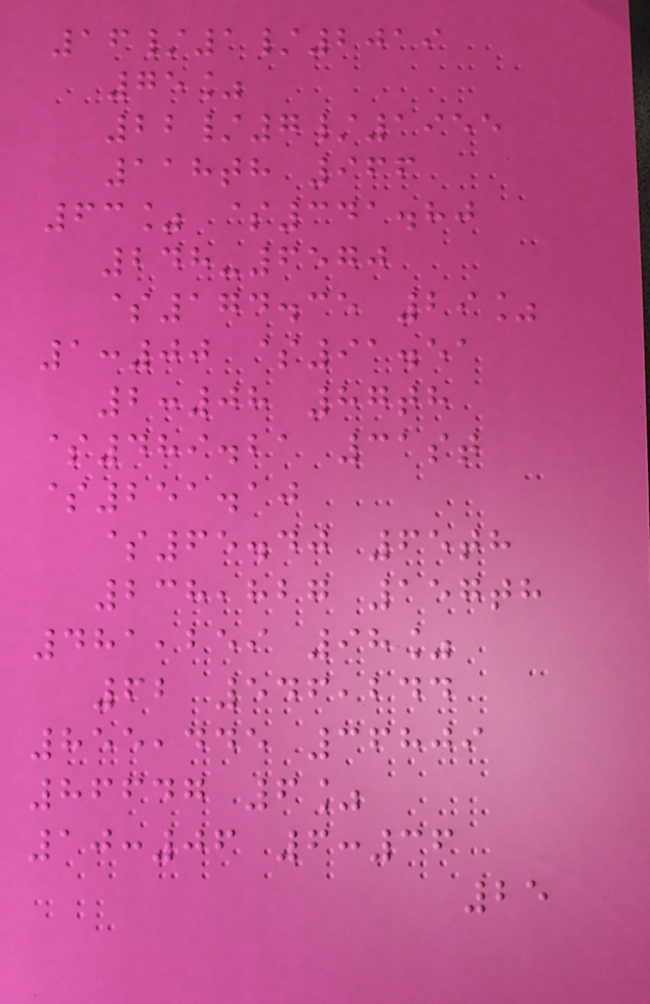16/1/2019
75%
22/7/1955
118th 966
63% $341.80
248-6570
$174.35 29%
1:00 $91.51
2:08 87th
$489.21 31st
$251.10
$65.40 65th
238,827 157th
481,259 98%
62 546,244
855,445 36809
86647 6%
10:06 6:36
25
